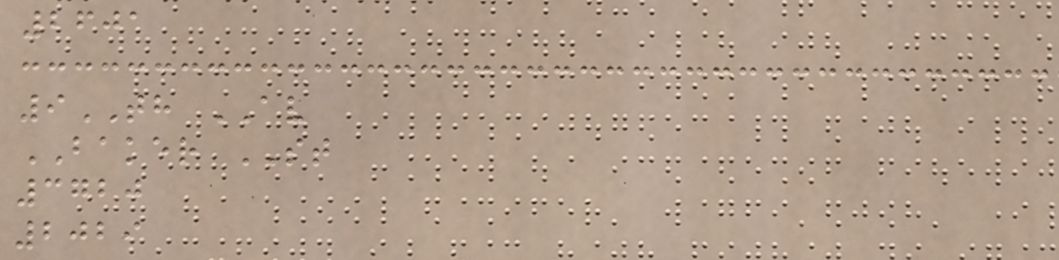2601
9TH AV
BAKER ST
3720
2029
